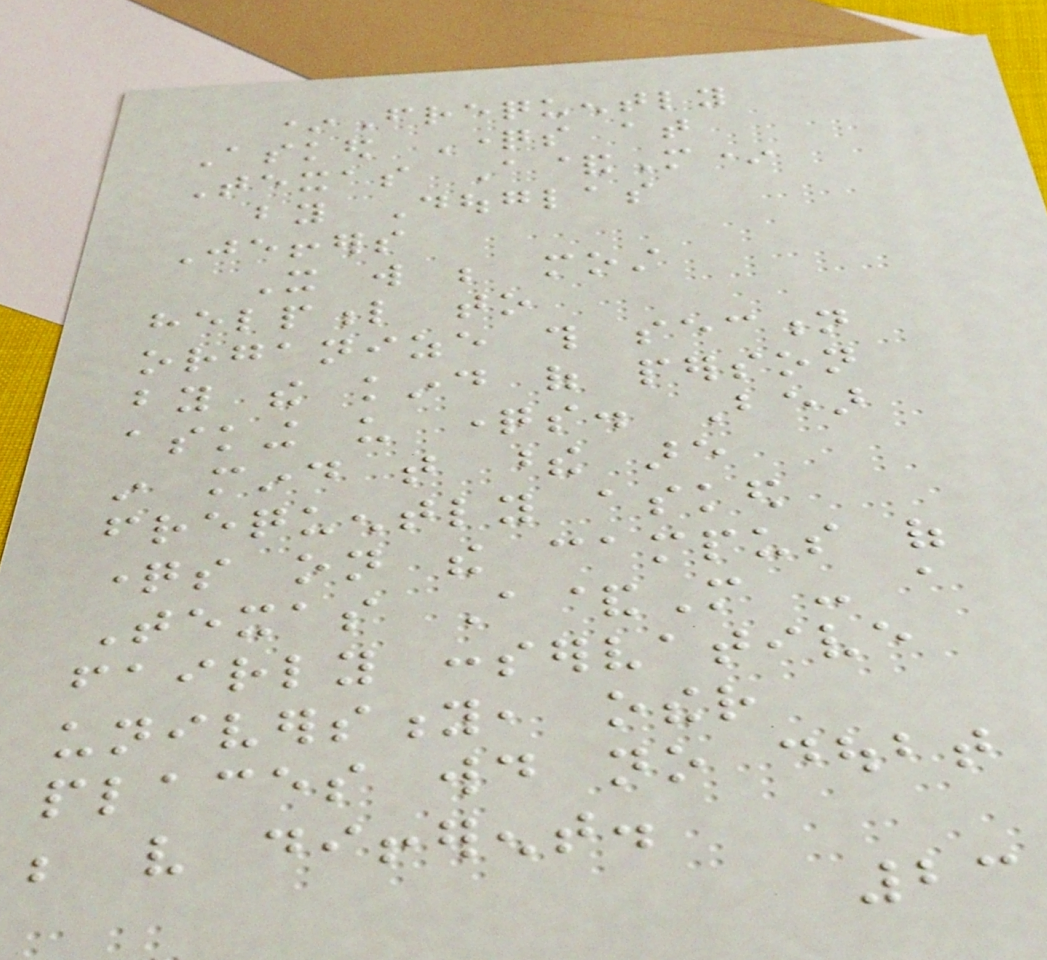*Frequently
Asked Questions at
Texas A&M*
by Douglas
Jeffers
It will be most
helpful to
organize this section
by the kind of person
asking us questions. Bear
in mind that these are
frequently asked
questions on the campus of
Texas A&M - a
fairly conservative
university, other
places would no doubt
be very different.
23
